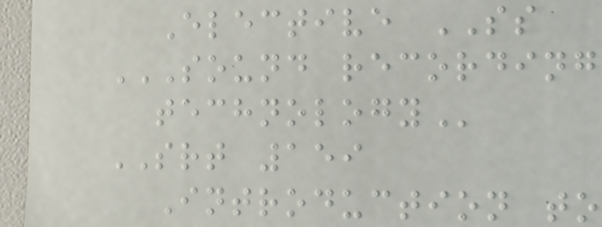Elective SS
SOUND RECORDING
TECHNOLOGY
SRT 159
Introduction to
